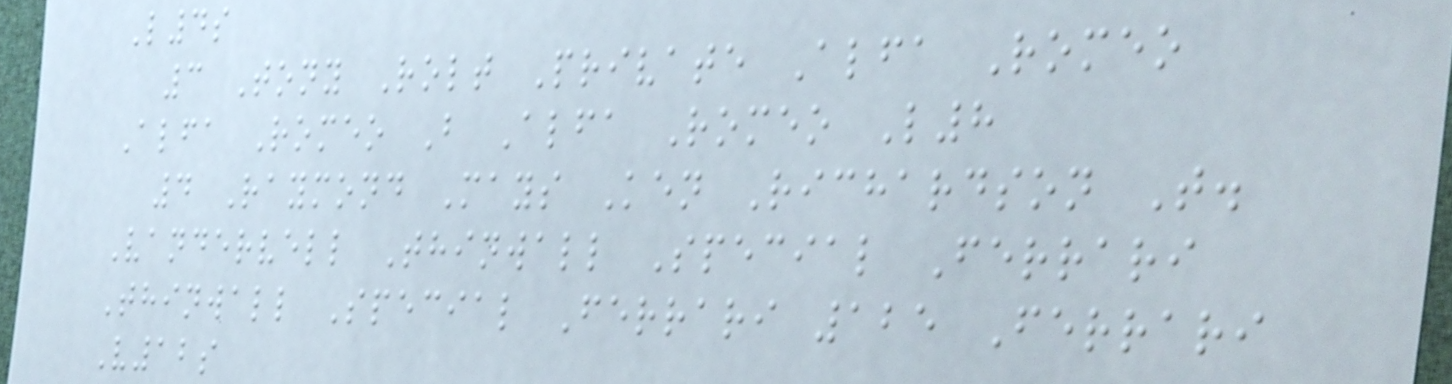L4s
3 Tony Rolt Private Alfa Romeo
Alfa Romeo B Alfa Romeo L8
4 Raymond Mays Ken Richardson T.
Vandervell Thinwall Special Ferrari
Thinwall Special Ferrari 125 Ferrari
V12s
